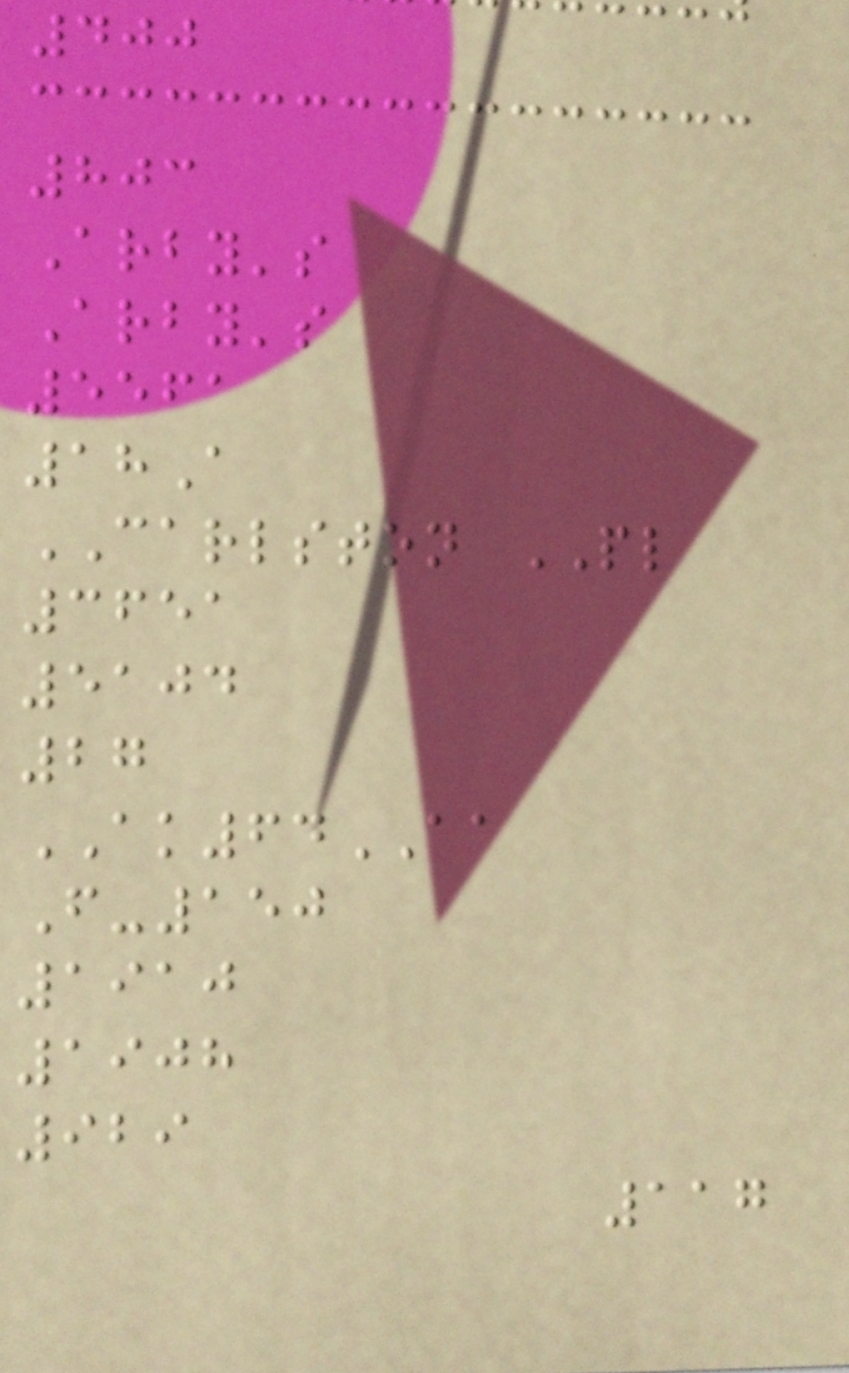400
803
Arby's
Arby's
5561
18A
CARLSTON PL
3651
5104
27
AK64AA
F-150
1910
1908
929
117
